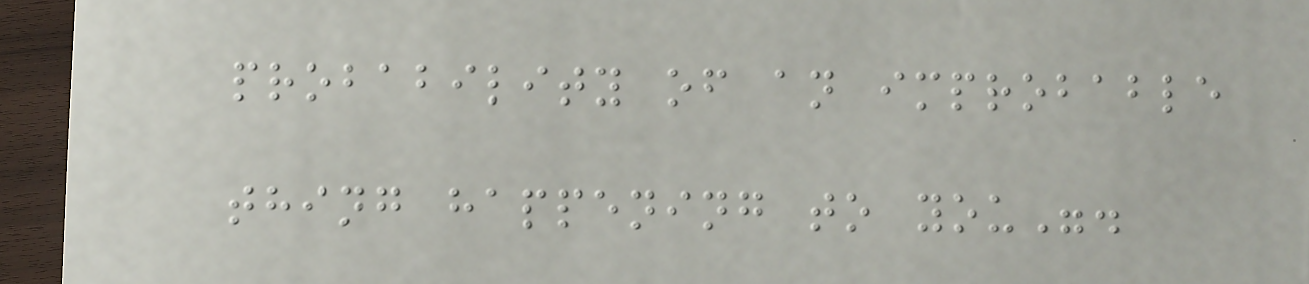probability of an improbable
thing happening to you".
